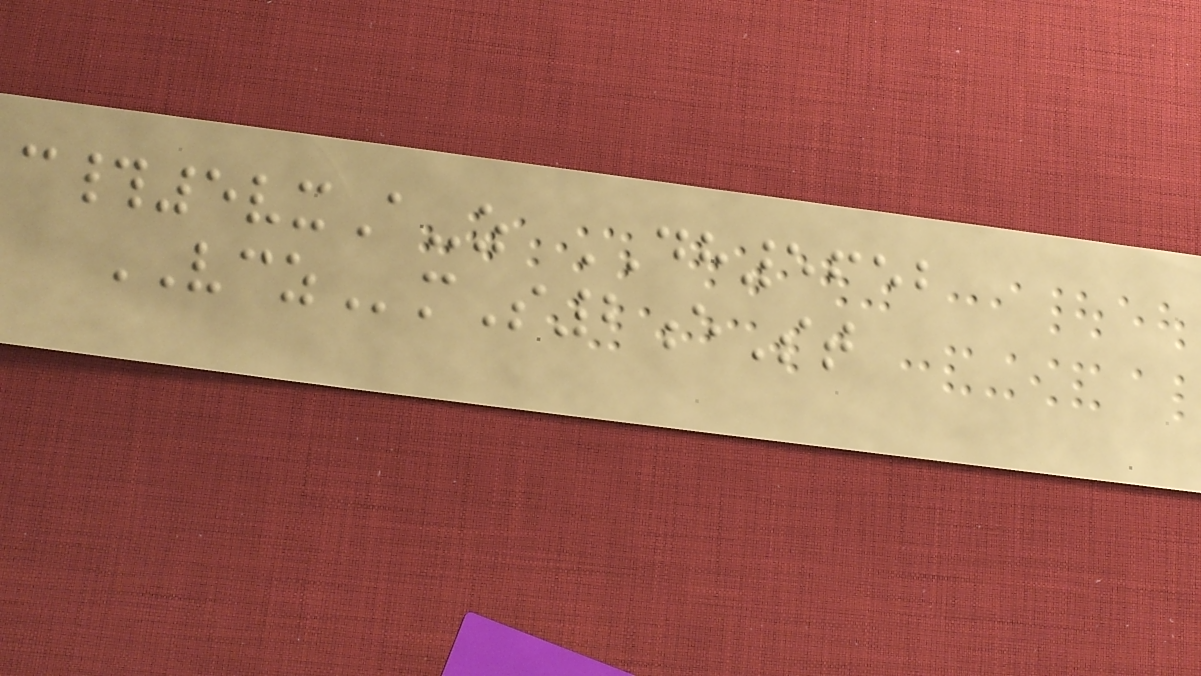c#5vxA-z DH5652
VCZmS2eSt
